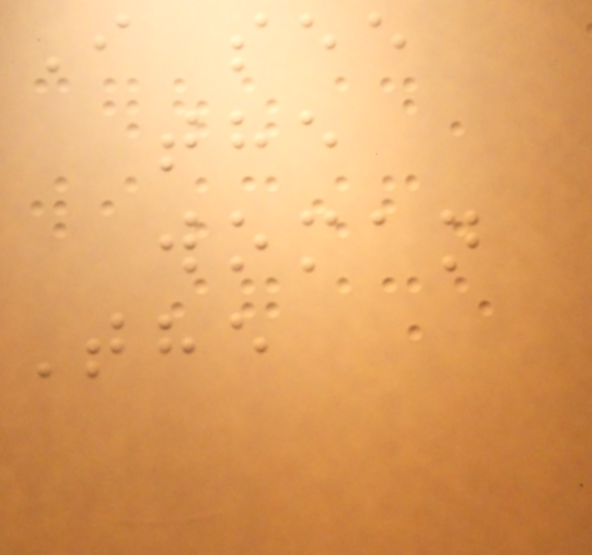I see
the
woman
The
